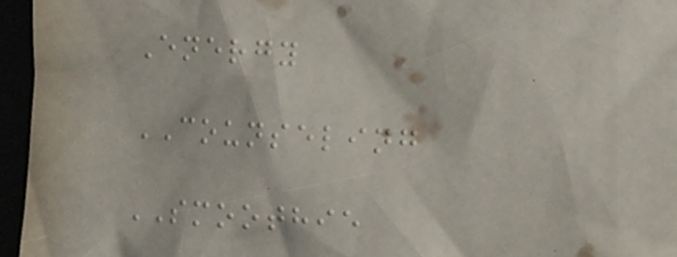Energy
COUNSELING
SMOOTHIE
